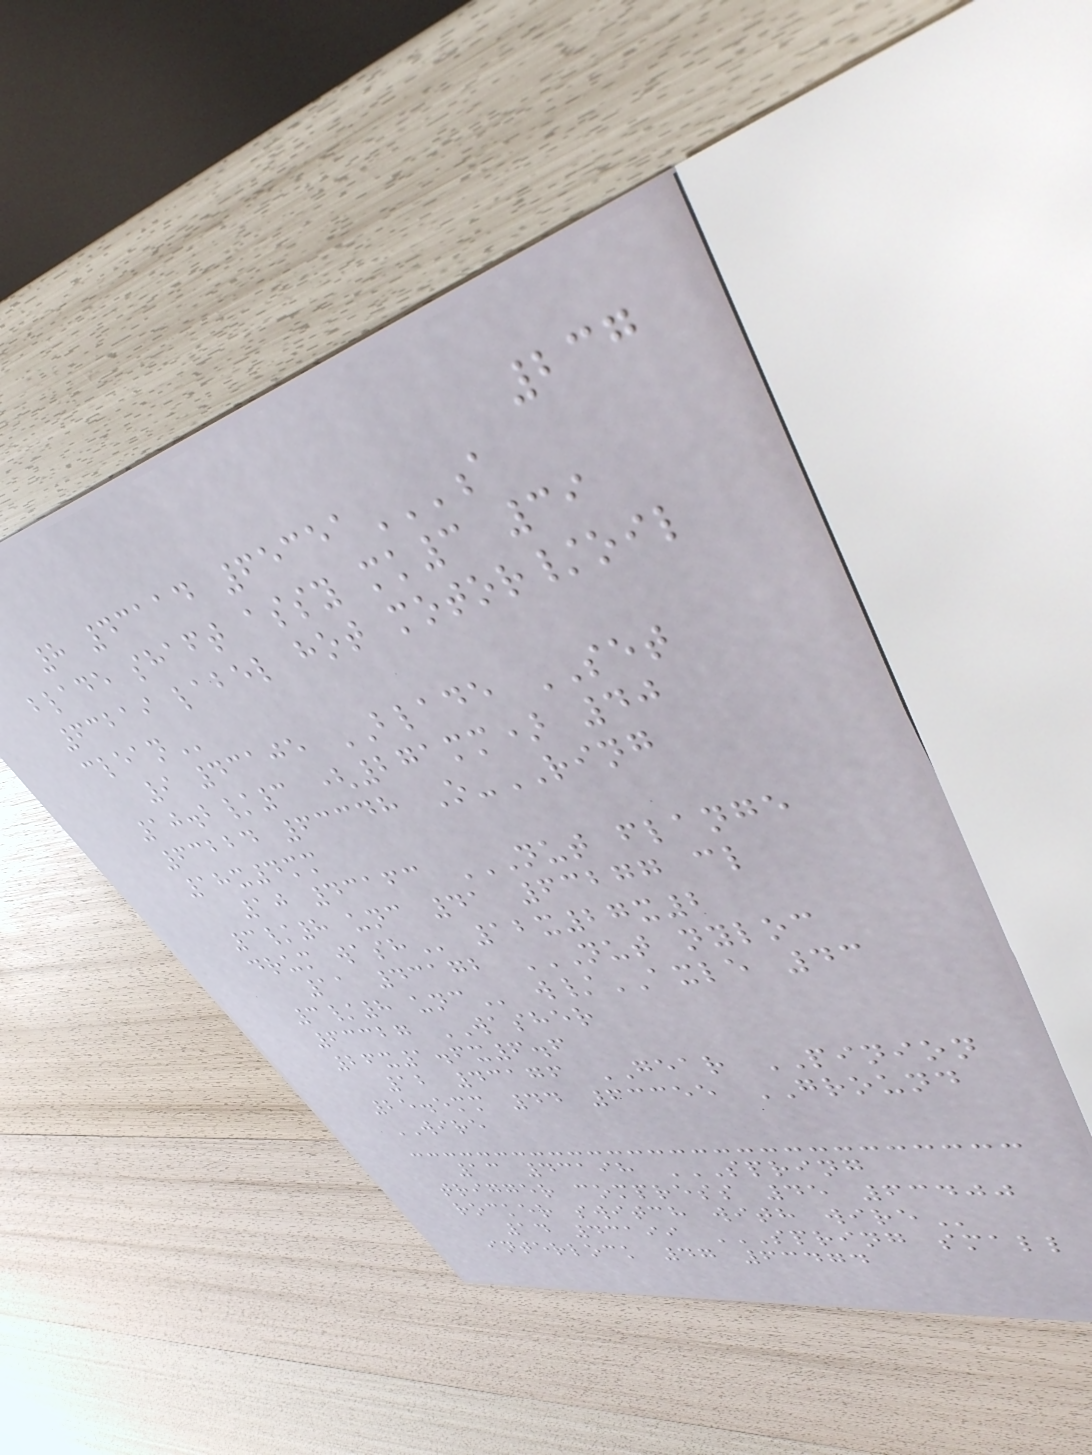237
8 43114 65351A
BLADE SHAFT ASSY MK3 39
63219 LABEL HOT MOTOR/OIL
CLEAN
9 43105 BLADE SET
10.2/3 (271mm) 40
63224 63348 O-RING
18x4mm
10 43163 NUT FLANGE
3/8 UNC 41 63277 CL
DRUM WASH 12x27x2
11 43172 NUT NYLOC
3/8 UNC w/AXLE 43
63327 WASHER
26x1.6x6.6
12 43176 GEAR PINION
25.5mm 44 63355 GROUND
WIRE
13 43198 SPRING
TRIGGER COMPRESS 45 63400
ROCKER SWITCH WITH WIRE
14 43199 SPRING SMALL
INTERLOCK 47 63474
